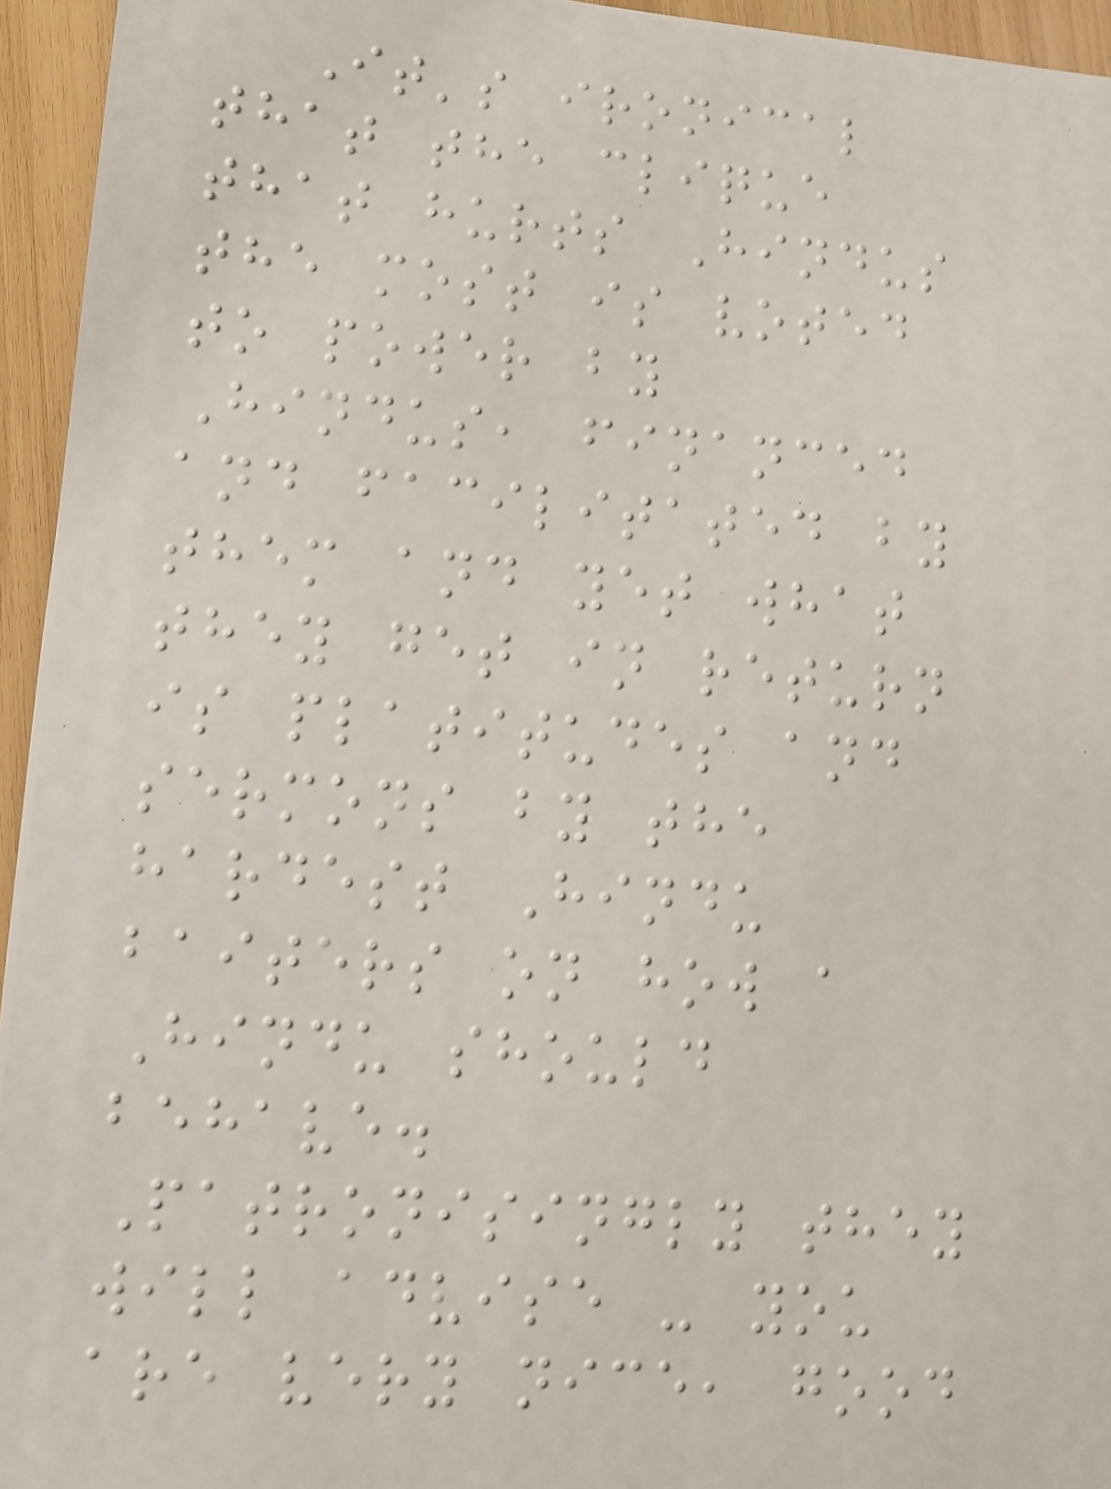It's ironical
that the clique
that hurts Hindus
the most is voted
to power by
Hindus, financed
and facilitated by
them and yet what
they get in return
is platitudes and
sermons by the
hardest Hindu
baiters on how a
Hindu should
behave.
Patronisingly they
will advise - you
are very nice, good
